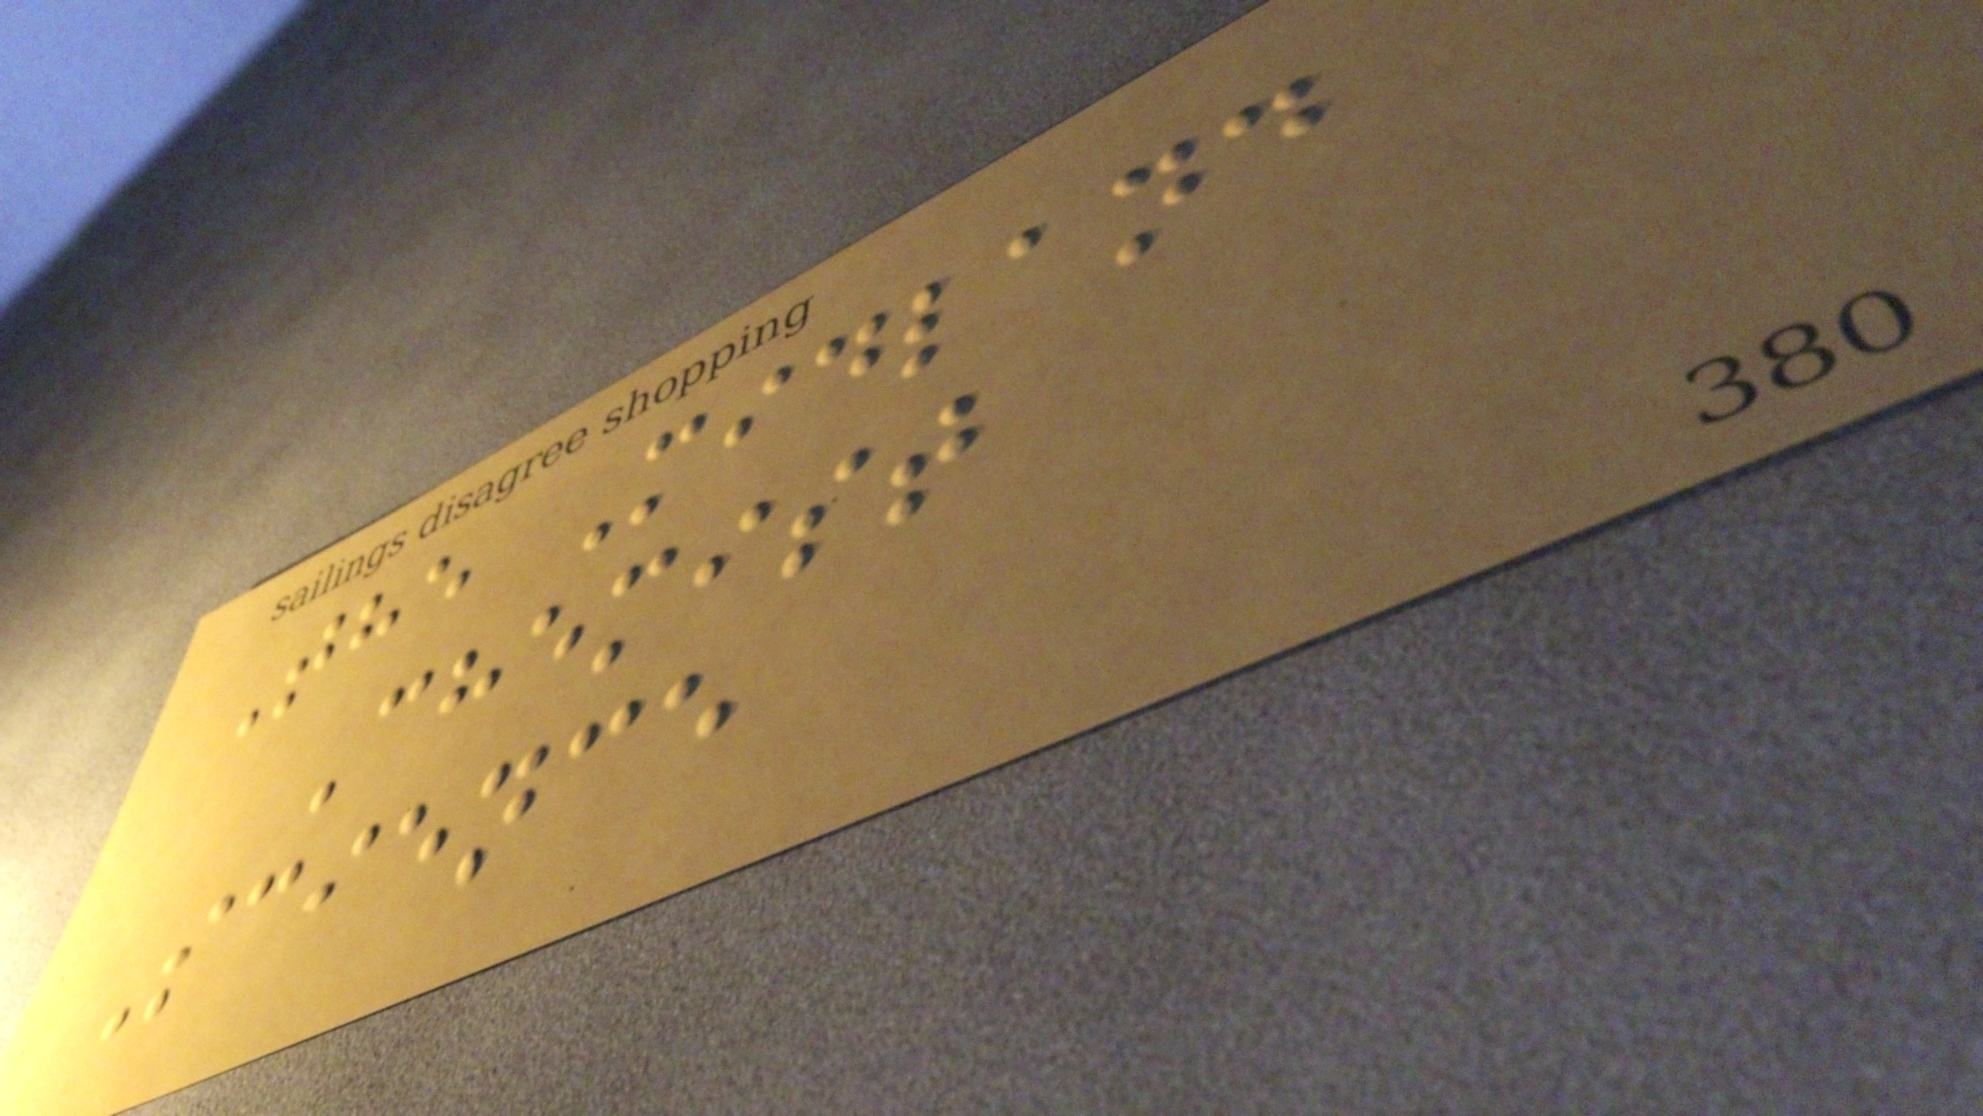The Midland
Chemist
Science
